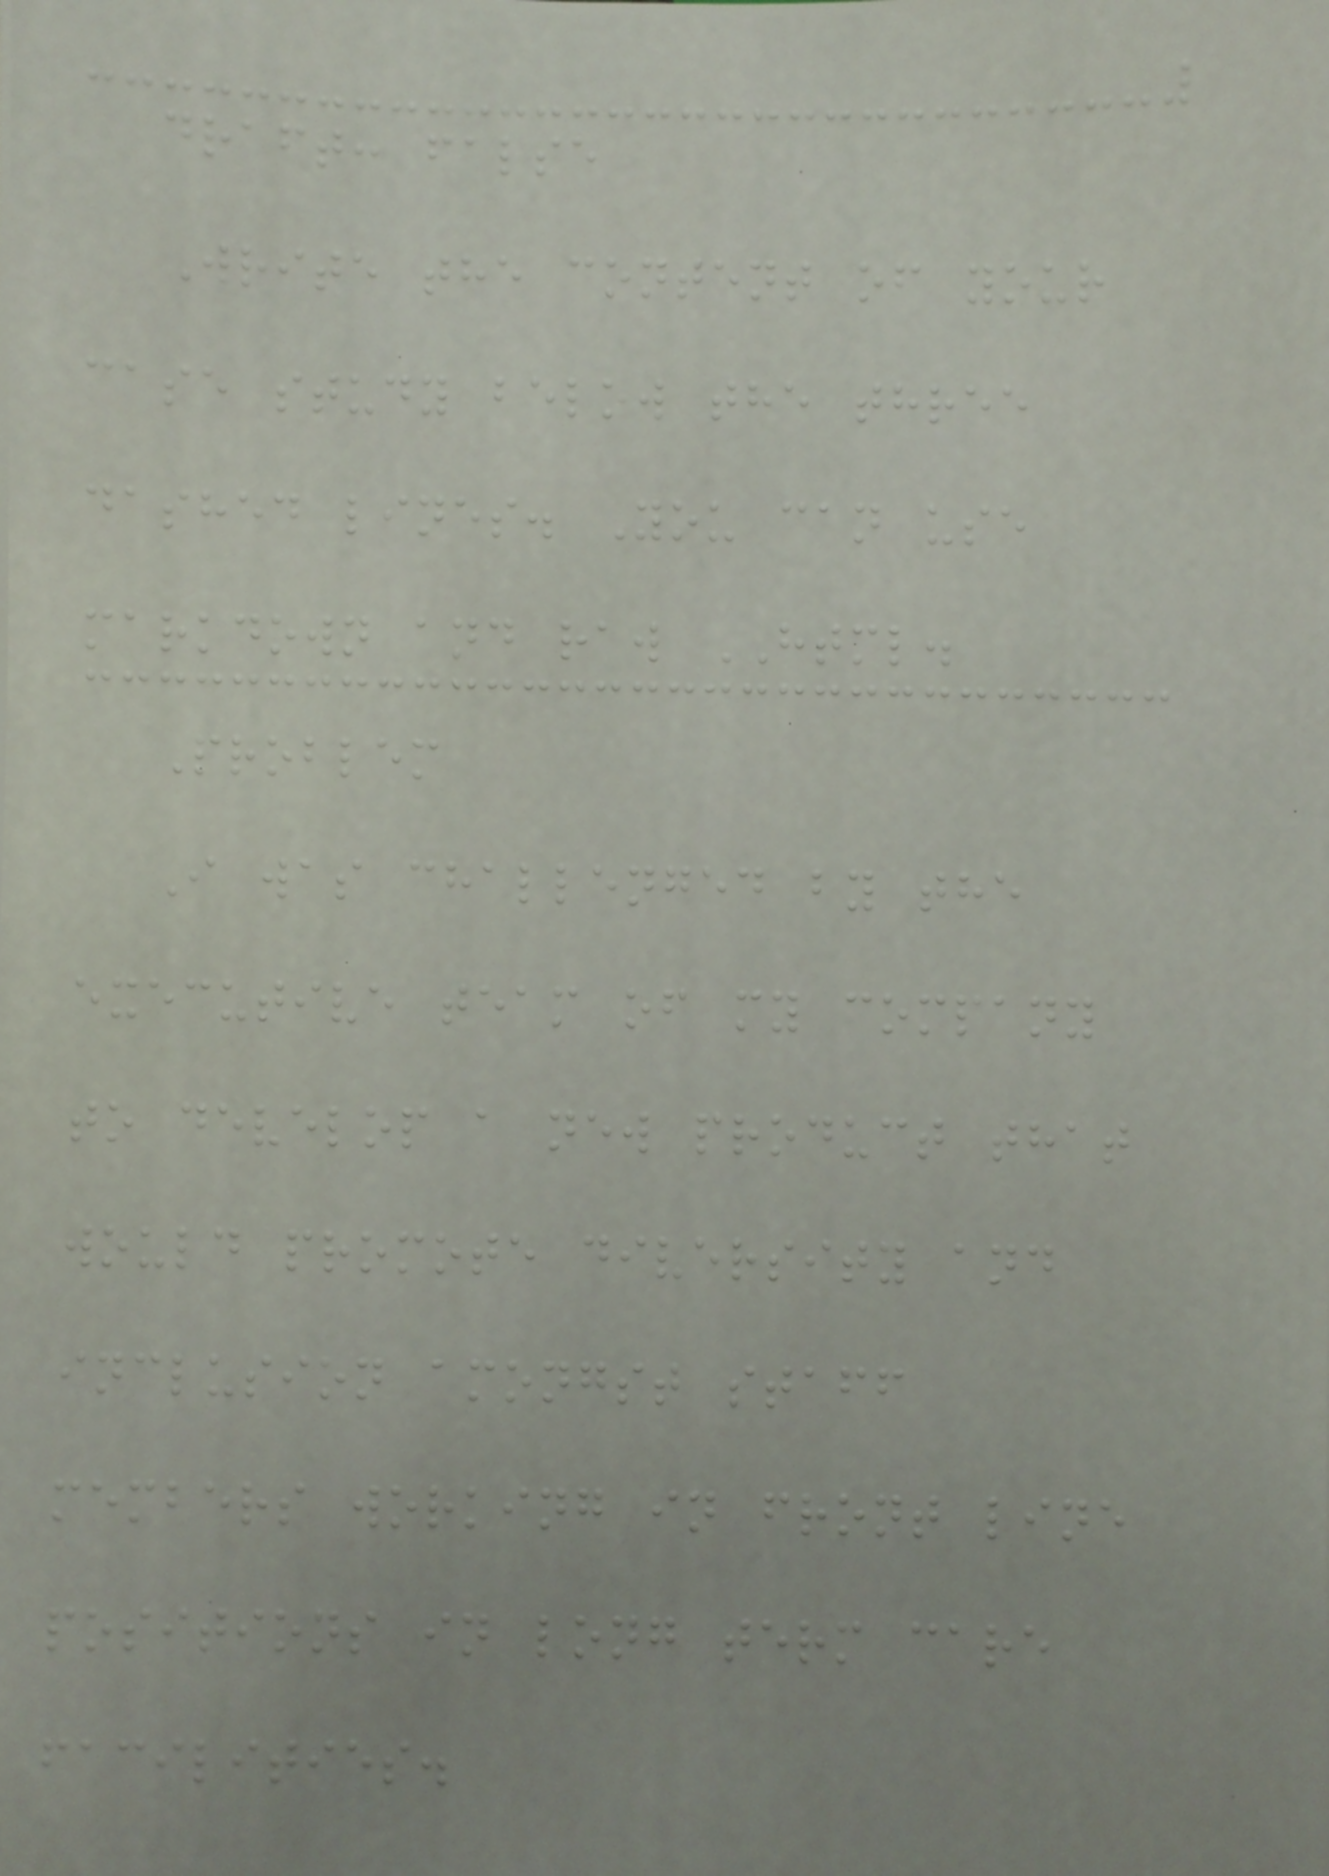draft: false
Write the content of your
case study below the three
dashed lines. You can use
markdown and raw HTML.
Problem
I was challenged by the
executive team of my company
to develop a new product that
would promote diversity and
inclusion amongst staff
members working in front line
positions in long term care
facilities.
